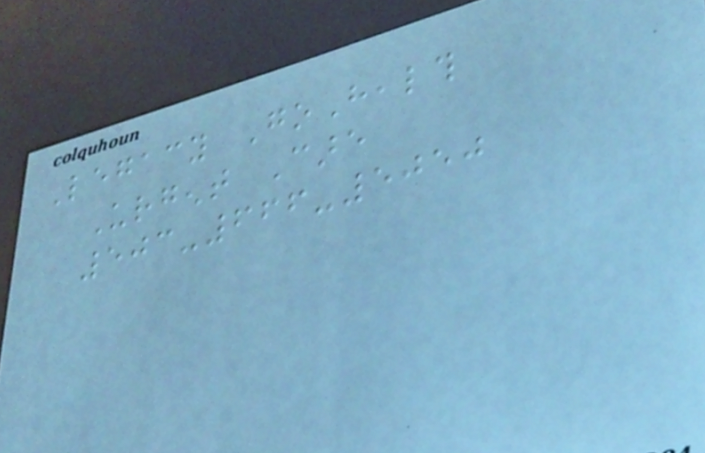Legacy GoHealth
Urgent Care
503-666-5050
